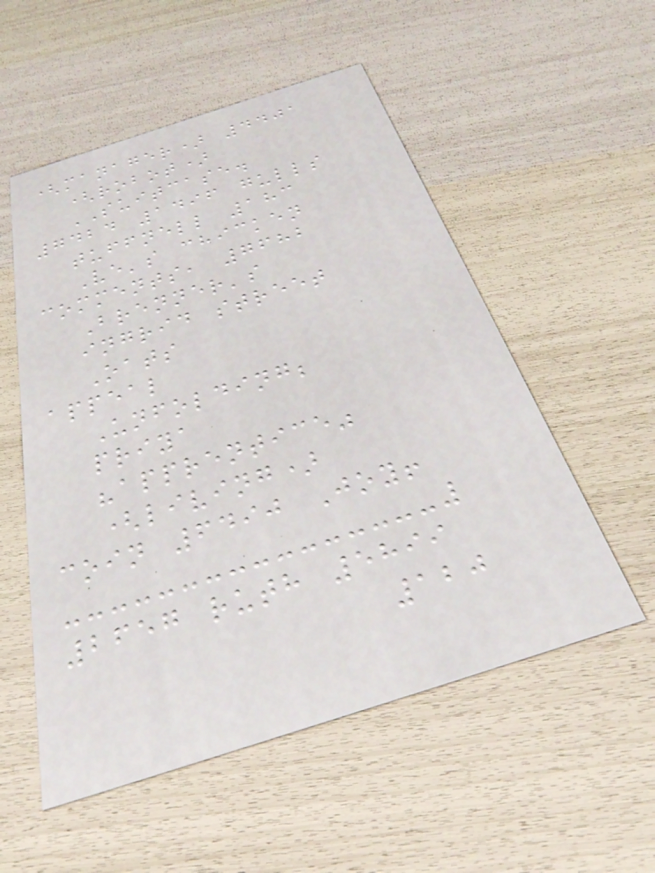(manager) 4401
(robot)
SUITCASE.
7424 1496 gulls
tuffnell 183
Ve's chicken
comments, 7682
Brenner's
ingrid street
Oats
appeal
Unfolding;
priya
"apprentice"
(living)
coin 6490 Joy!
2657 ruth 5899
120
